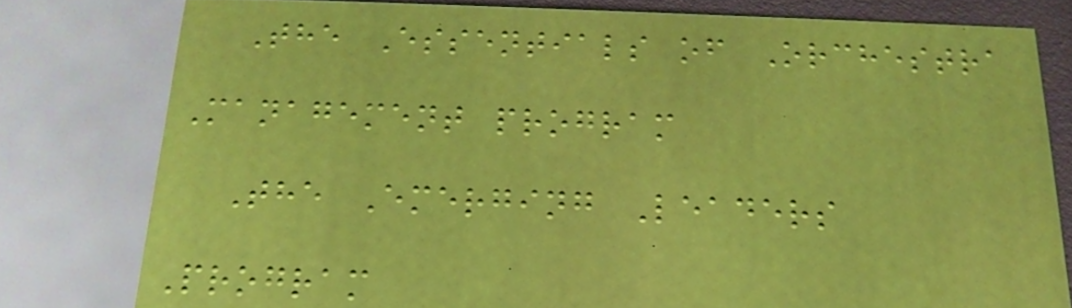The Essentials of Orchestra
Management program
The Emerging Leaders
Program
